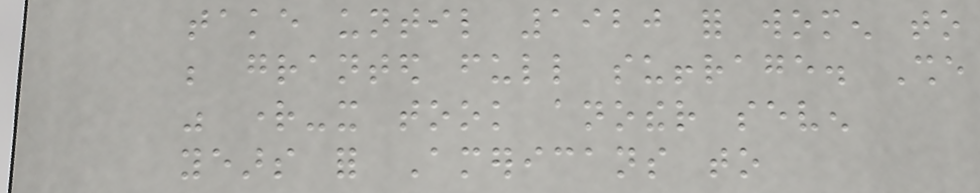take until 1920 for women to
be granted full suffrage. She
was right-it took another seven
years for Americans to
